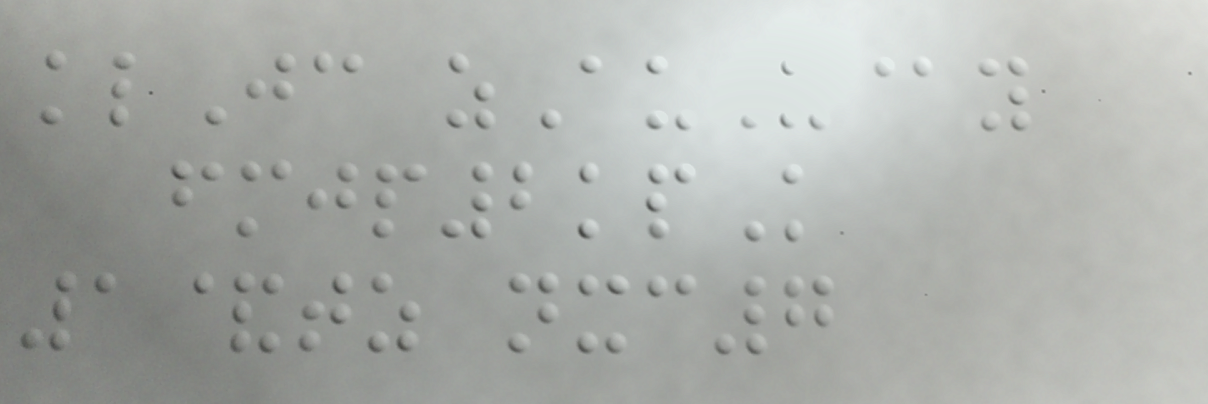klJc zAuU@y
fmjp2kpK
1&tz nxc7
